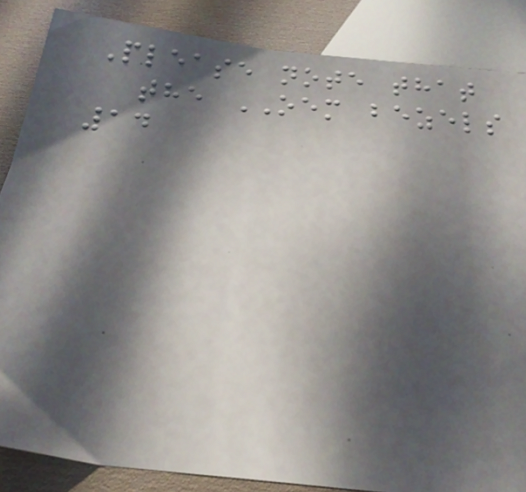Please note that
the OEM bezels
14
